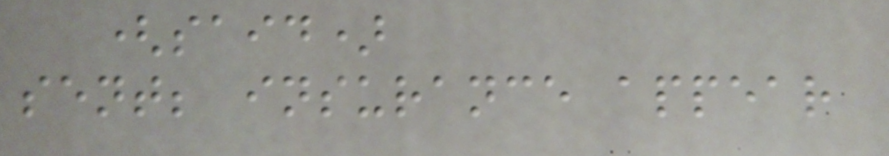(said)
sent; insurance appear
